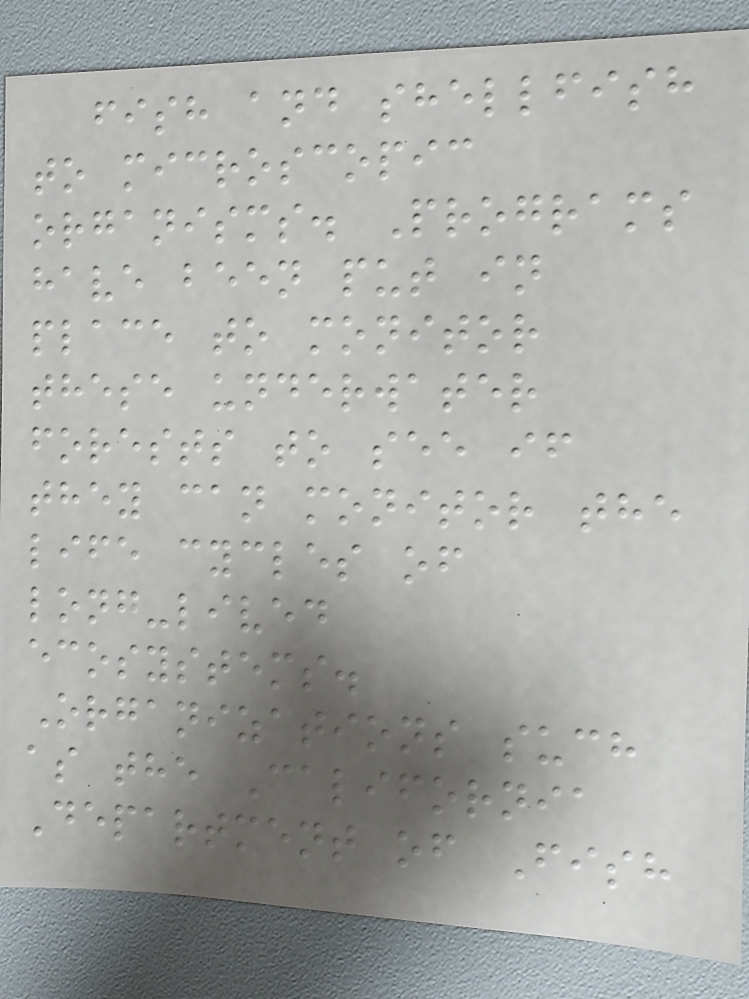fish and shellfish
to microscopic
organisms. Programs
have been put in
place to monitor
these underwater
forests to see if
they can monitor the
life cycles of
long-lived
ecosystems.
Organizations such
as the California
Department of Fish
